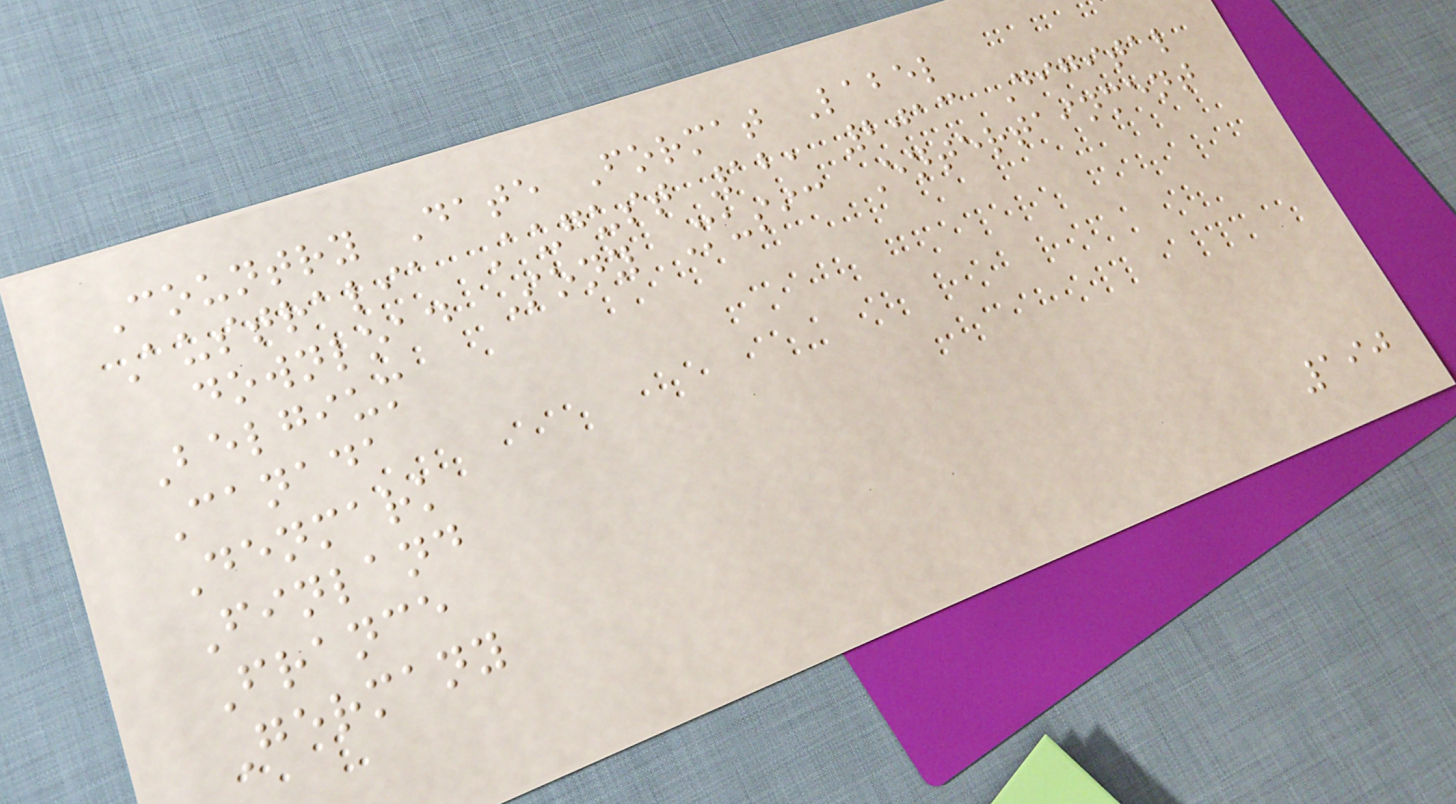Country Date Format Label
Australia August 12, 2013 Digital
download Sony Music Entertainment
Belgium
Canada
Denmark
Finland
France
Germany
190
